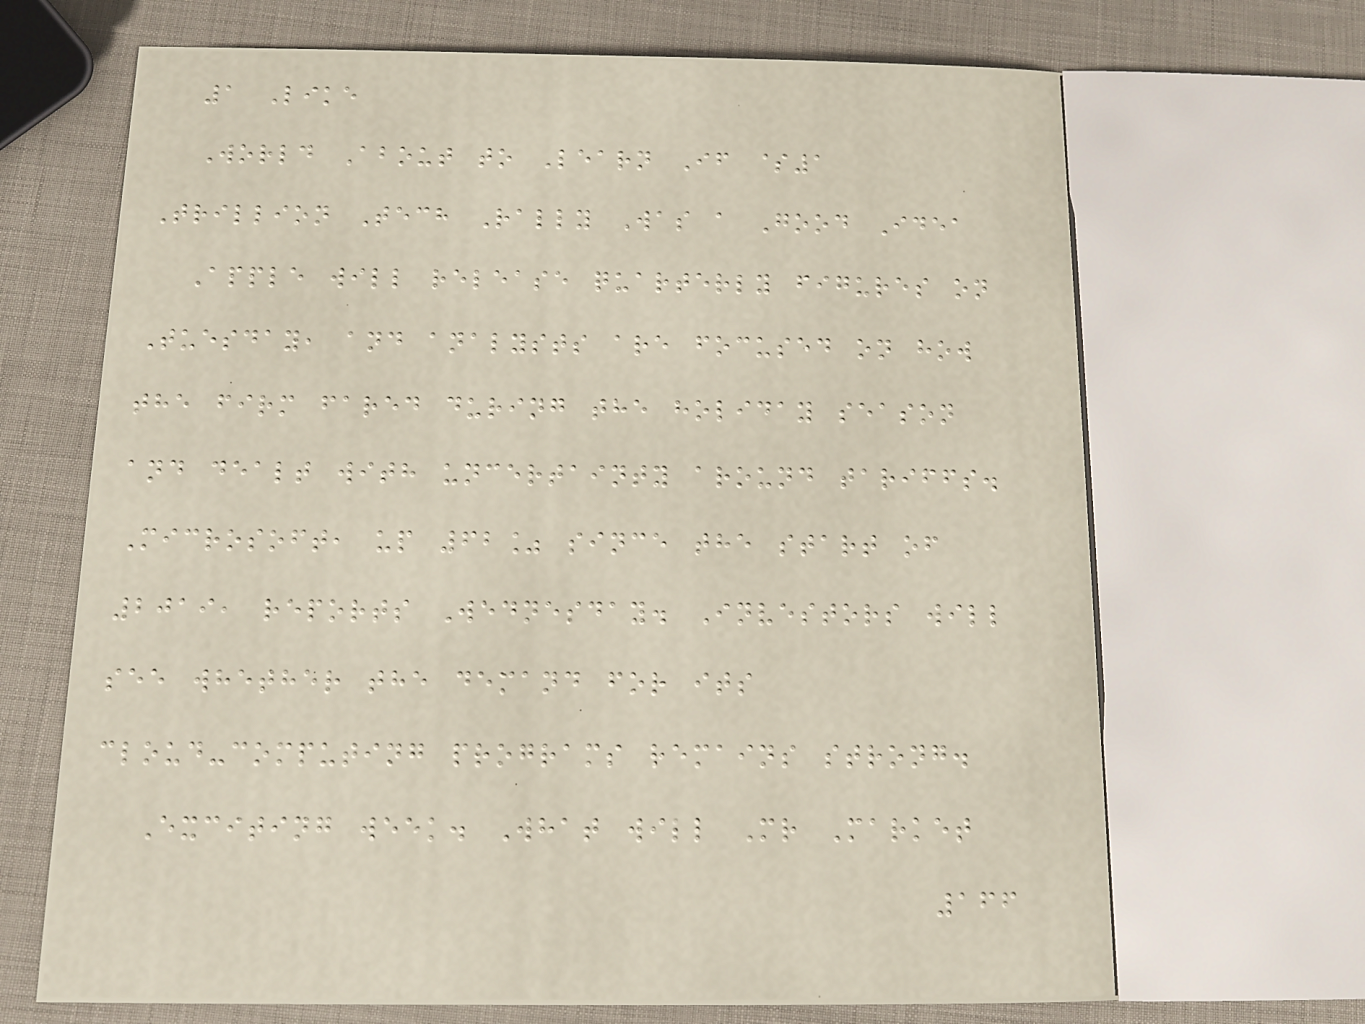1 Like
World About to Learn If $1
Trillion Tech Rally Was a Good Idea
Apple will release quarterly figures on
Tuesday, and analysts are focused on how
the firm fared during the holiday season
and dealt with uncertainty around tariffs.
Microsoft, up 62% since the start of
2019, reports Wednesday. Investors will
see whether the demand for its
cloud-computing programs remains strong.
Exciting week. What will Mr Market
166
